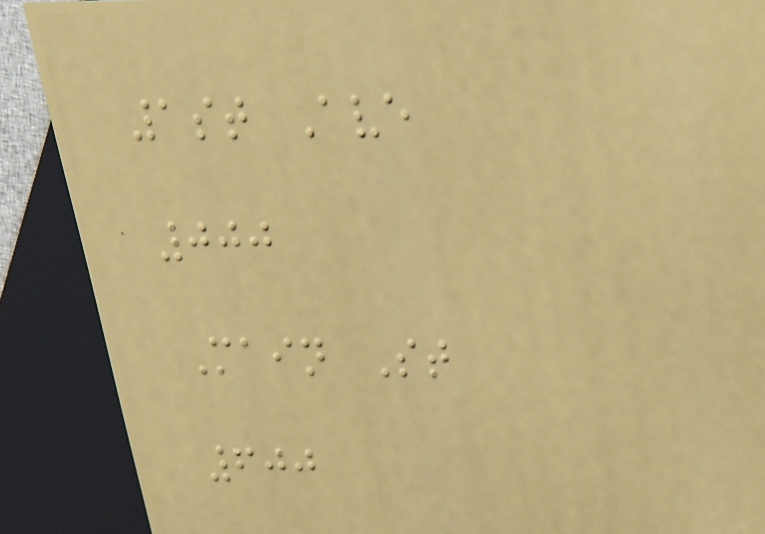1st Ave
000
Main St
600
